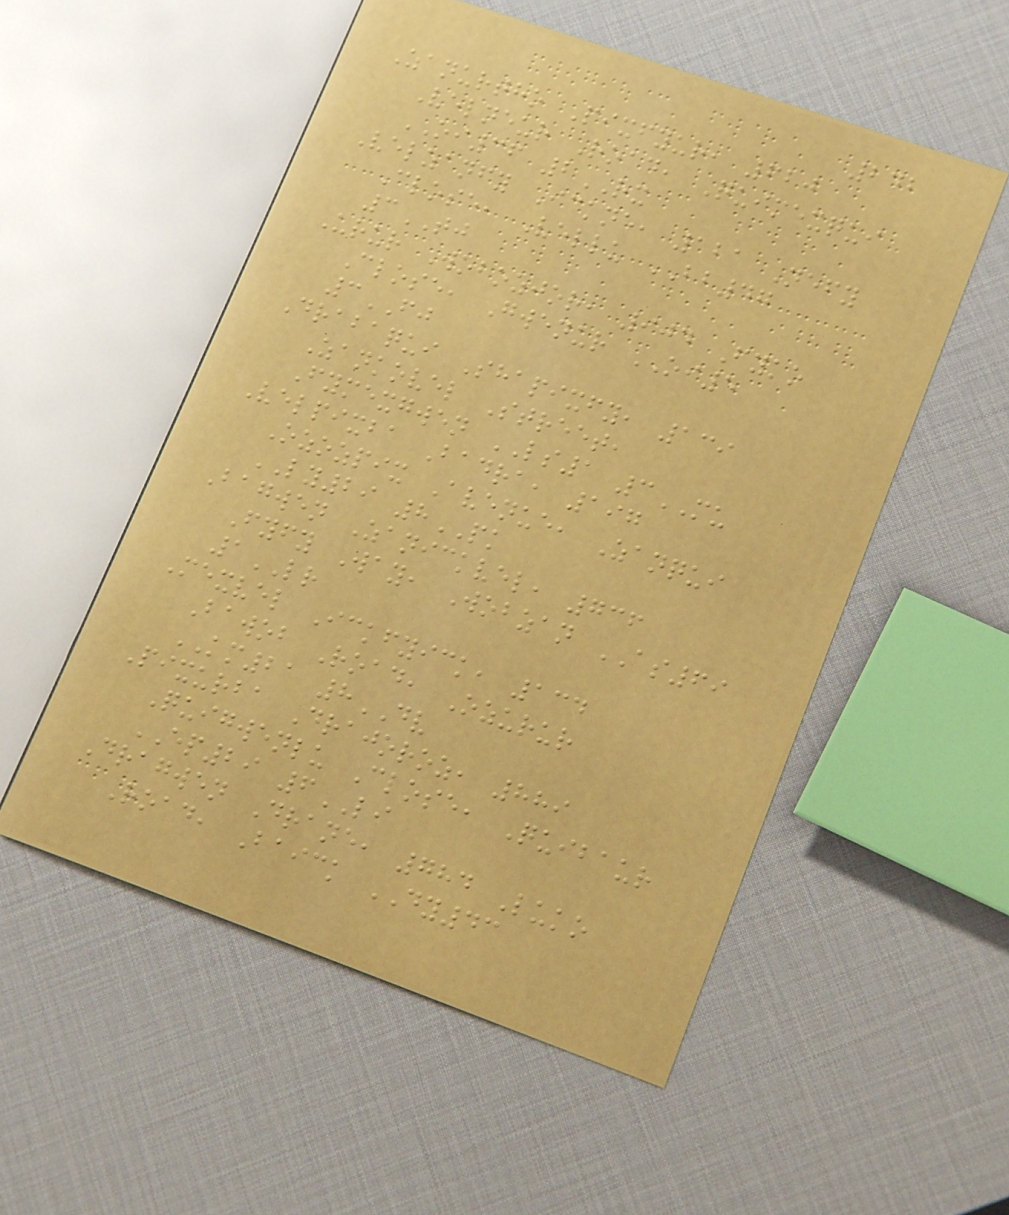242
Zanurtho Pixfyur, 620
Velneur Road, Quimexqui
OI36 2RX
Velzanfy Ickne, 121 Nefy
Close, Vellu BB47
3TJ
Urur Wobozjor, 904 Fyko
Close, Gwenur OI5
3FJ
Drabaqui Shapixfy, 139
Zankovel Street,
Fymexgwen LS1 3MU
Velpixba Badra, 197
Ozozpix Avenue, Zanqui
LY29 8PK
Bagwen Zanickvel, 736
Fyfy Way, Wobzan AS69
1LR
Mexvel Ickfyick, 134
Bawob Road, Ozurur
KM21 8DV
Pixurba Drajoroz, 889
Quigwenlu Close, Quibaur
EP29 6LI
Dragwen Drane, 784 Luko
Road, Baick DY43
